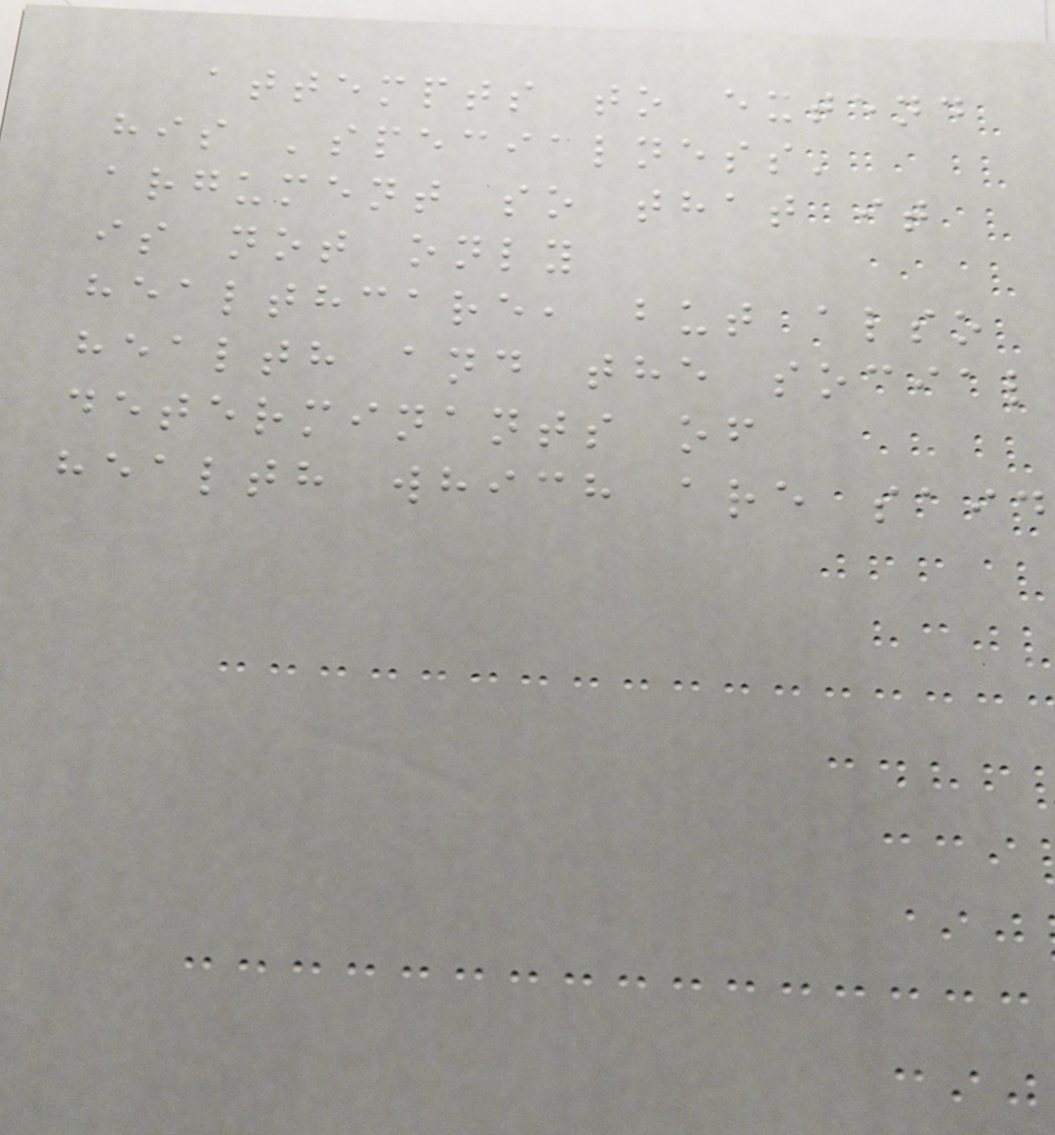attempts to extend
his 'specialness'
argument so that it
is not only
healthcare, but also
health and the social
determinants of
health which are said
